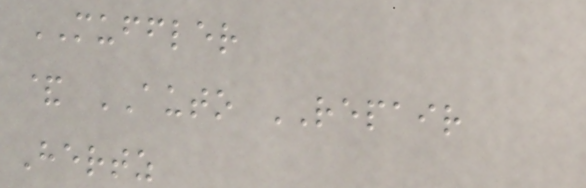MUFFLER
& AUTO REPAIR
Hertz
